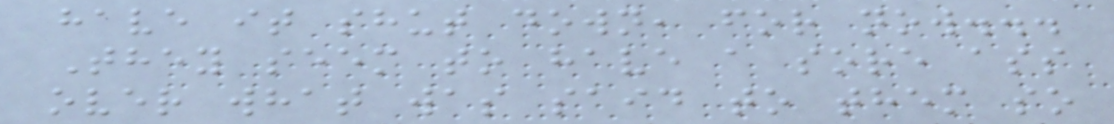have it shut down, for now...
They seem to have a sore ass
over what was said to them so
